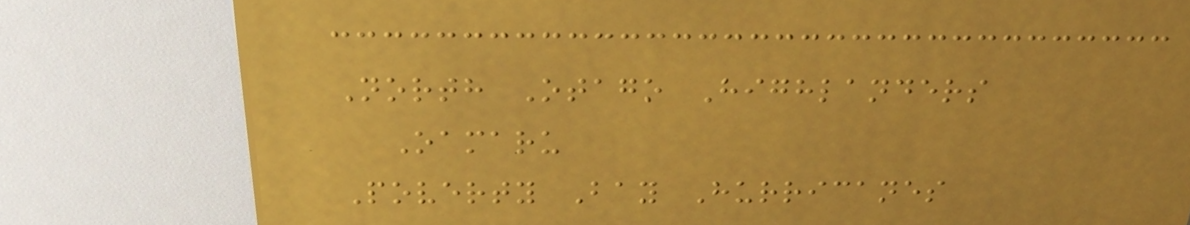North Otago Highlanders
Oamaru
Poverty Bay Hurricanes
